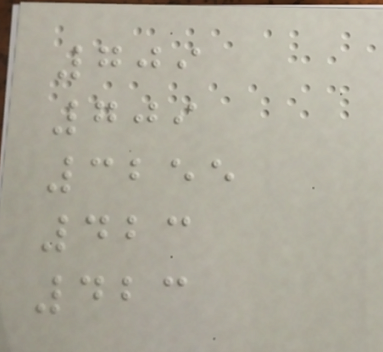709
709
3255
423
423
